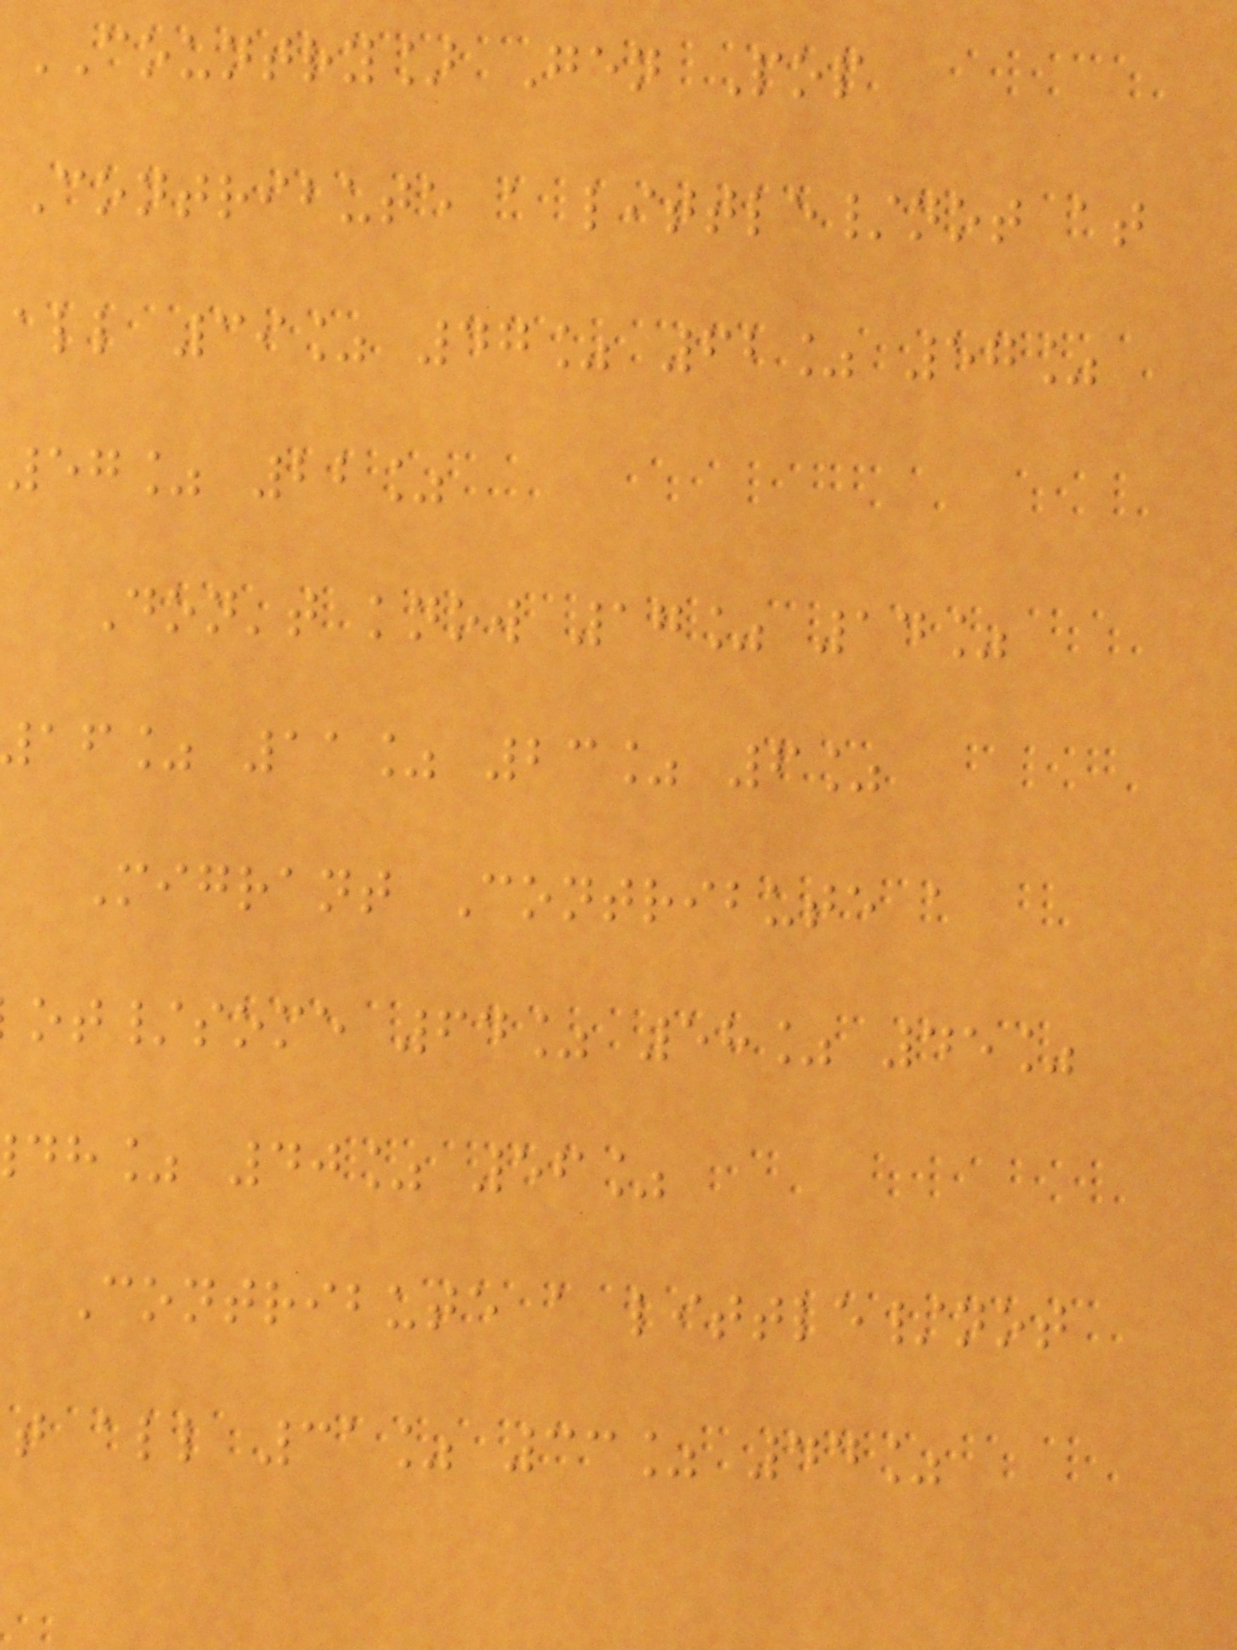COUNTRY] Gen Pop
Contribute a little/not at
all 39% 47% 62% 57%
57% 22%
Don't know 17% 14%
af% 11% 23% 6%
Migrant Contribute a
ot/some 64% 58% 45%
dh% 40% 56%
Contribute a little/not
t all 31% 33% 44%
